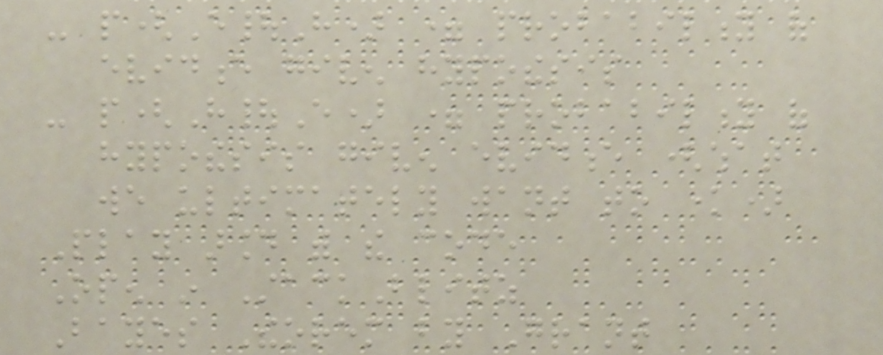- p(E|H) = probability of
evidence given hypothesis
- p(H|E) = probability of
hypothesis given evidence (what
we ultimately want to know)
Play around with the code
Open in StackBlitz
Bayes Theorem by Grant
